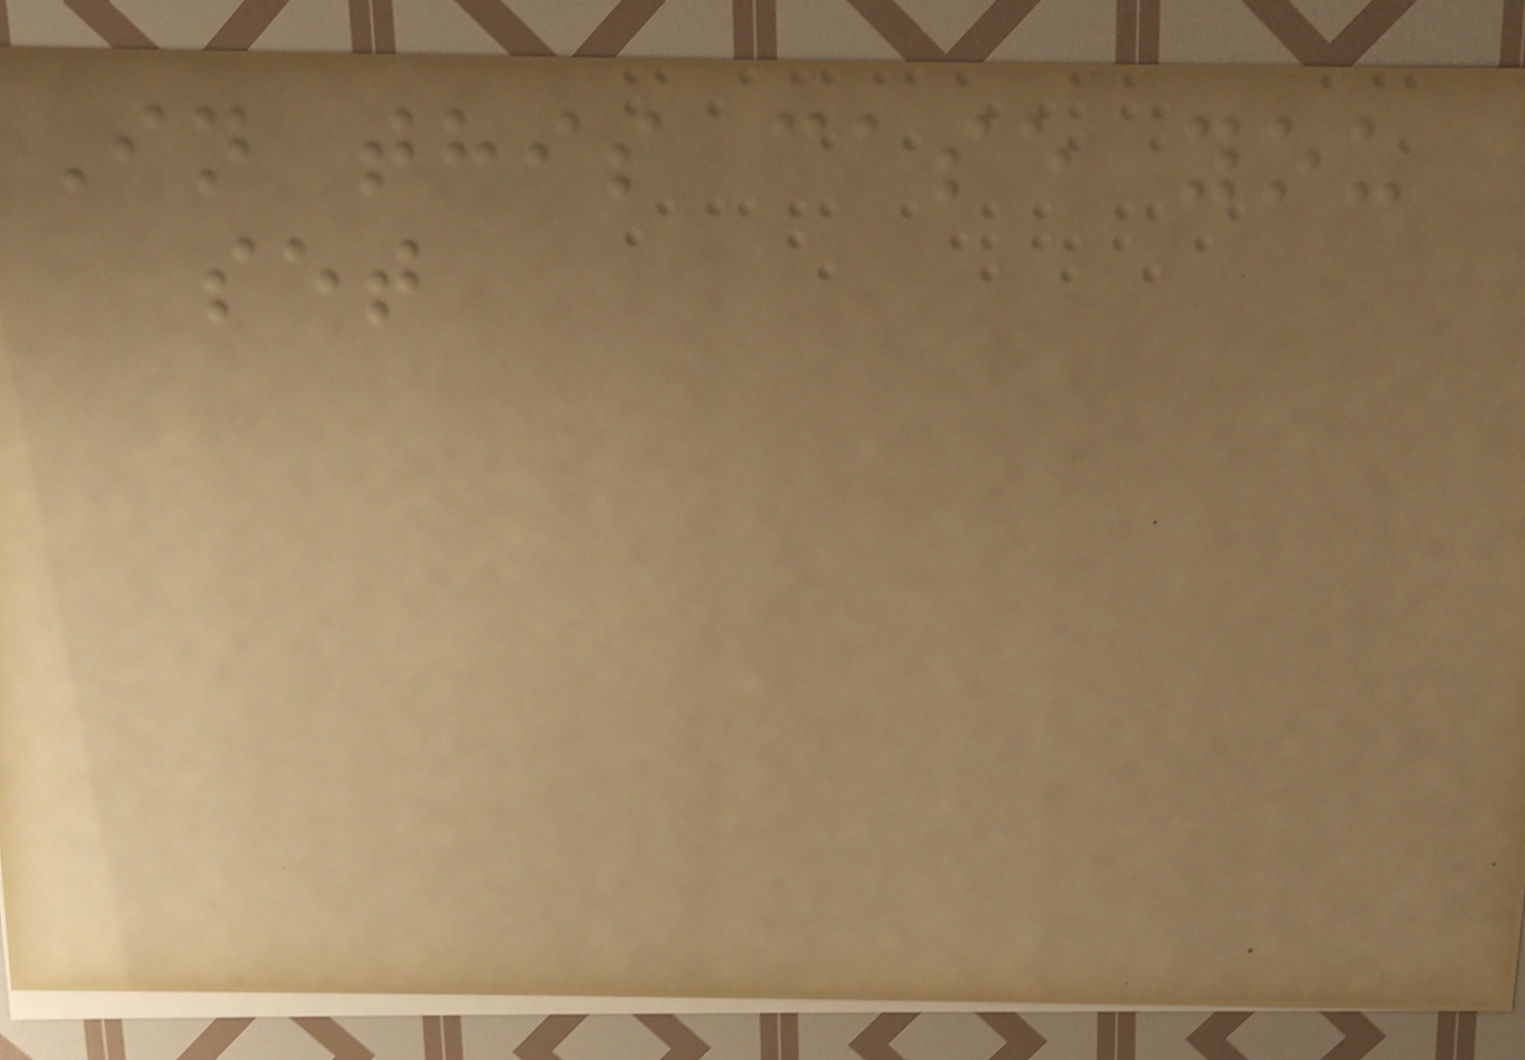In this case you
set
